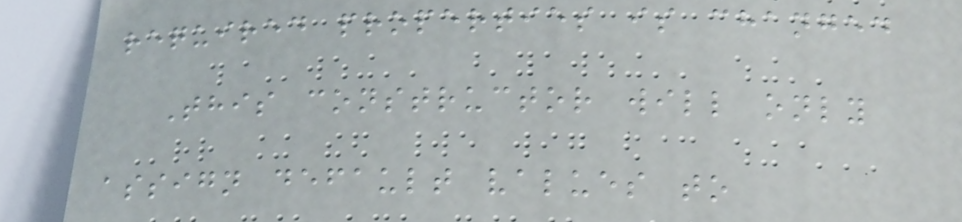required properties is changed
This constructor will only
assign default values to
